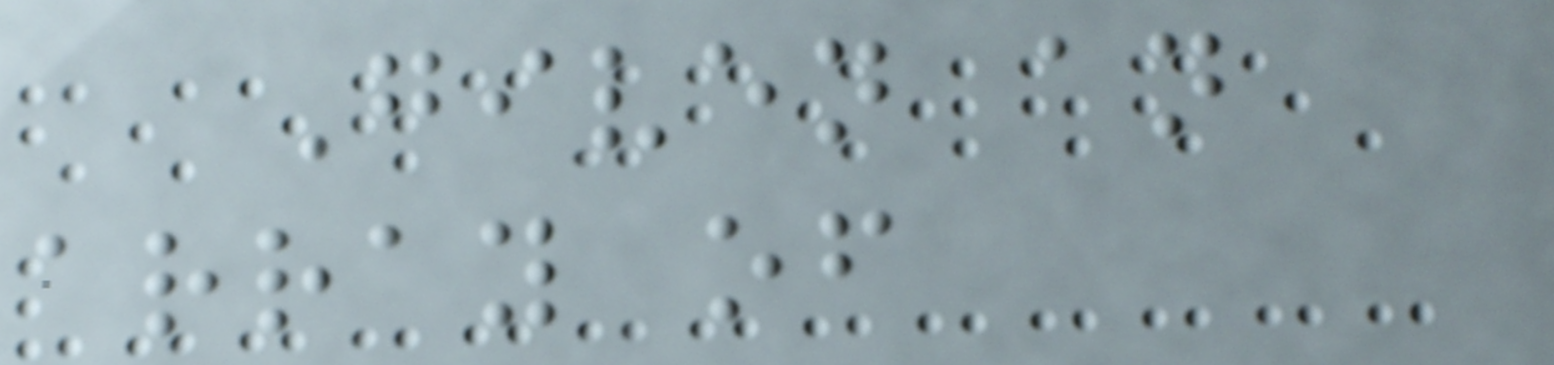Given an
array of
